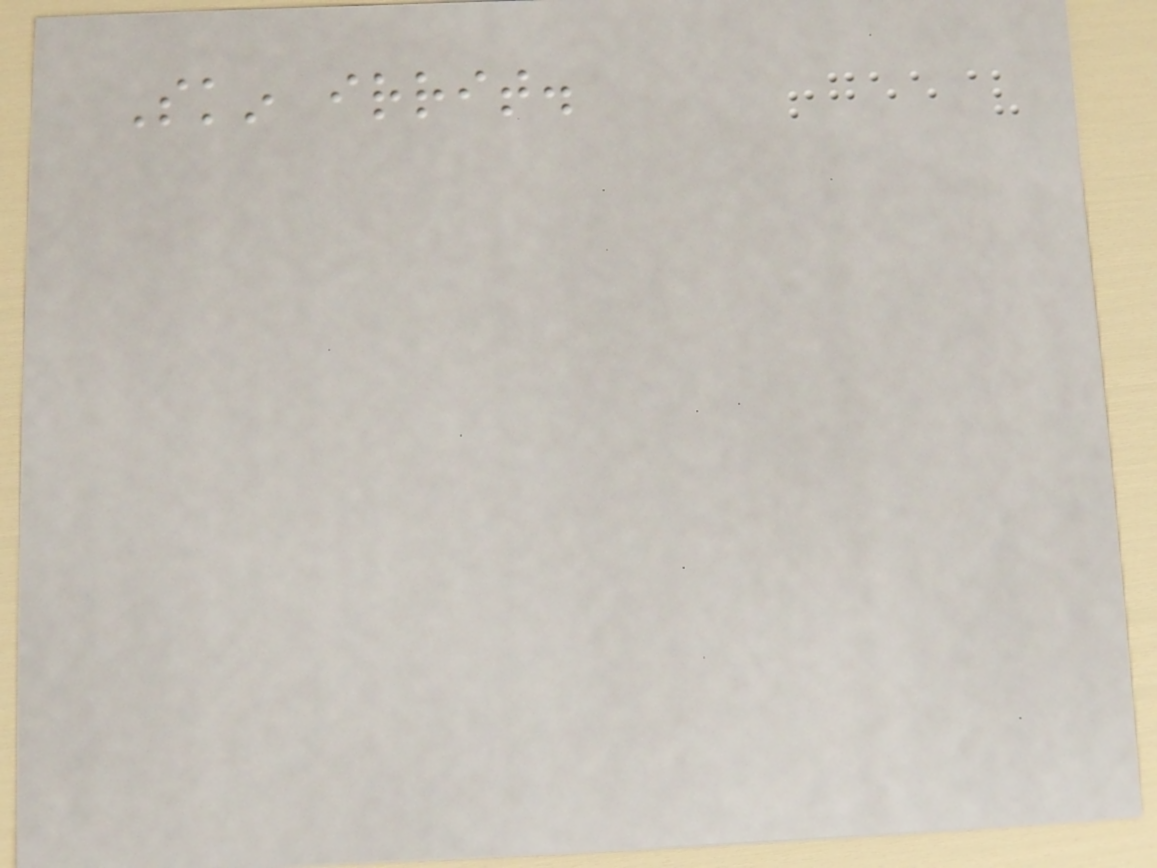Skin irrit.
